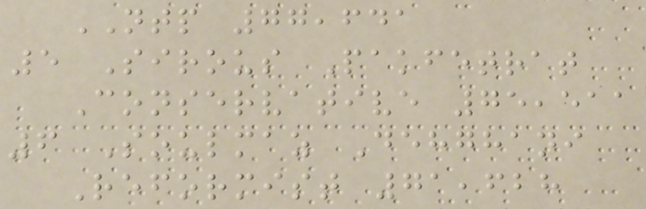NTP 77,641
5 Sirous Pakfetrat
Conservative 75,511
6 Soulmaz Dehghani
Reformist 71,628
